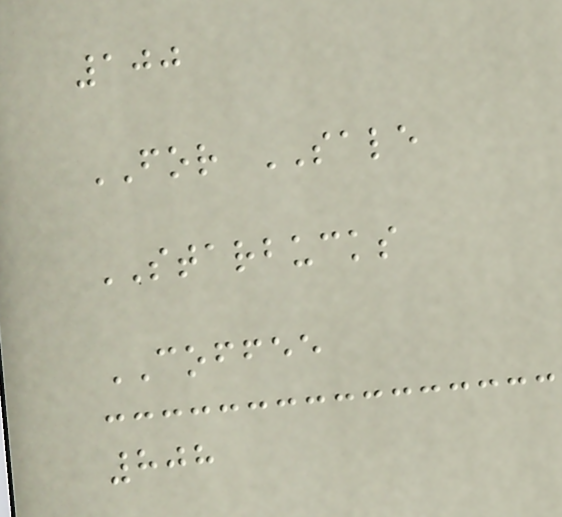100
FOR SALE
STARBUCKS
COFFEE
808
